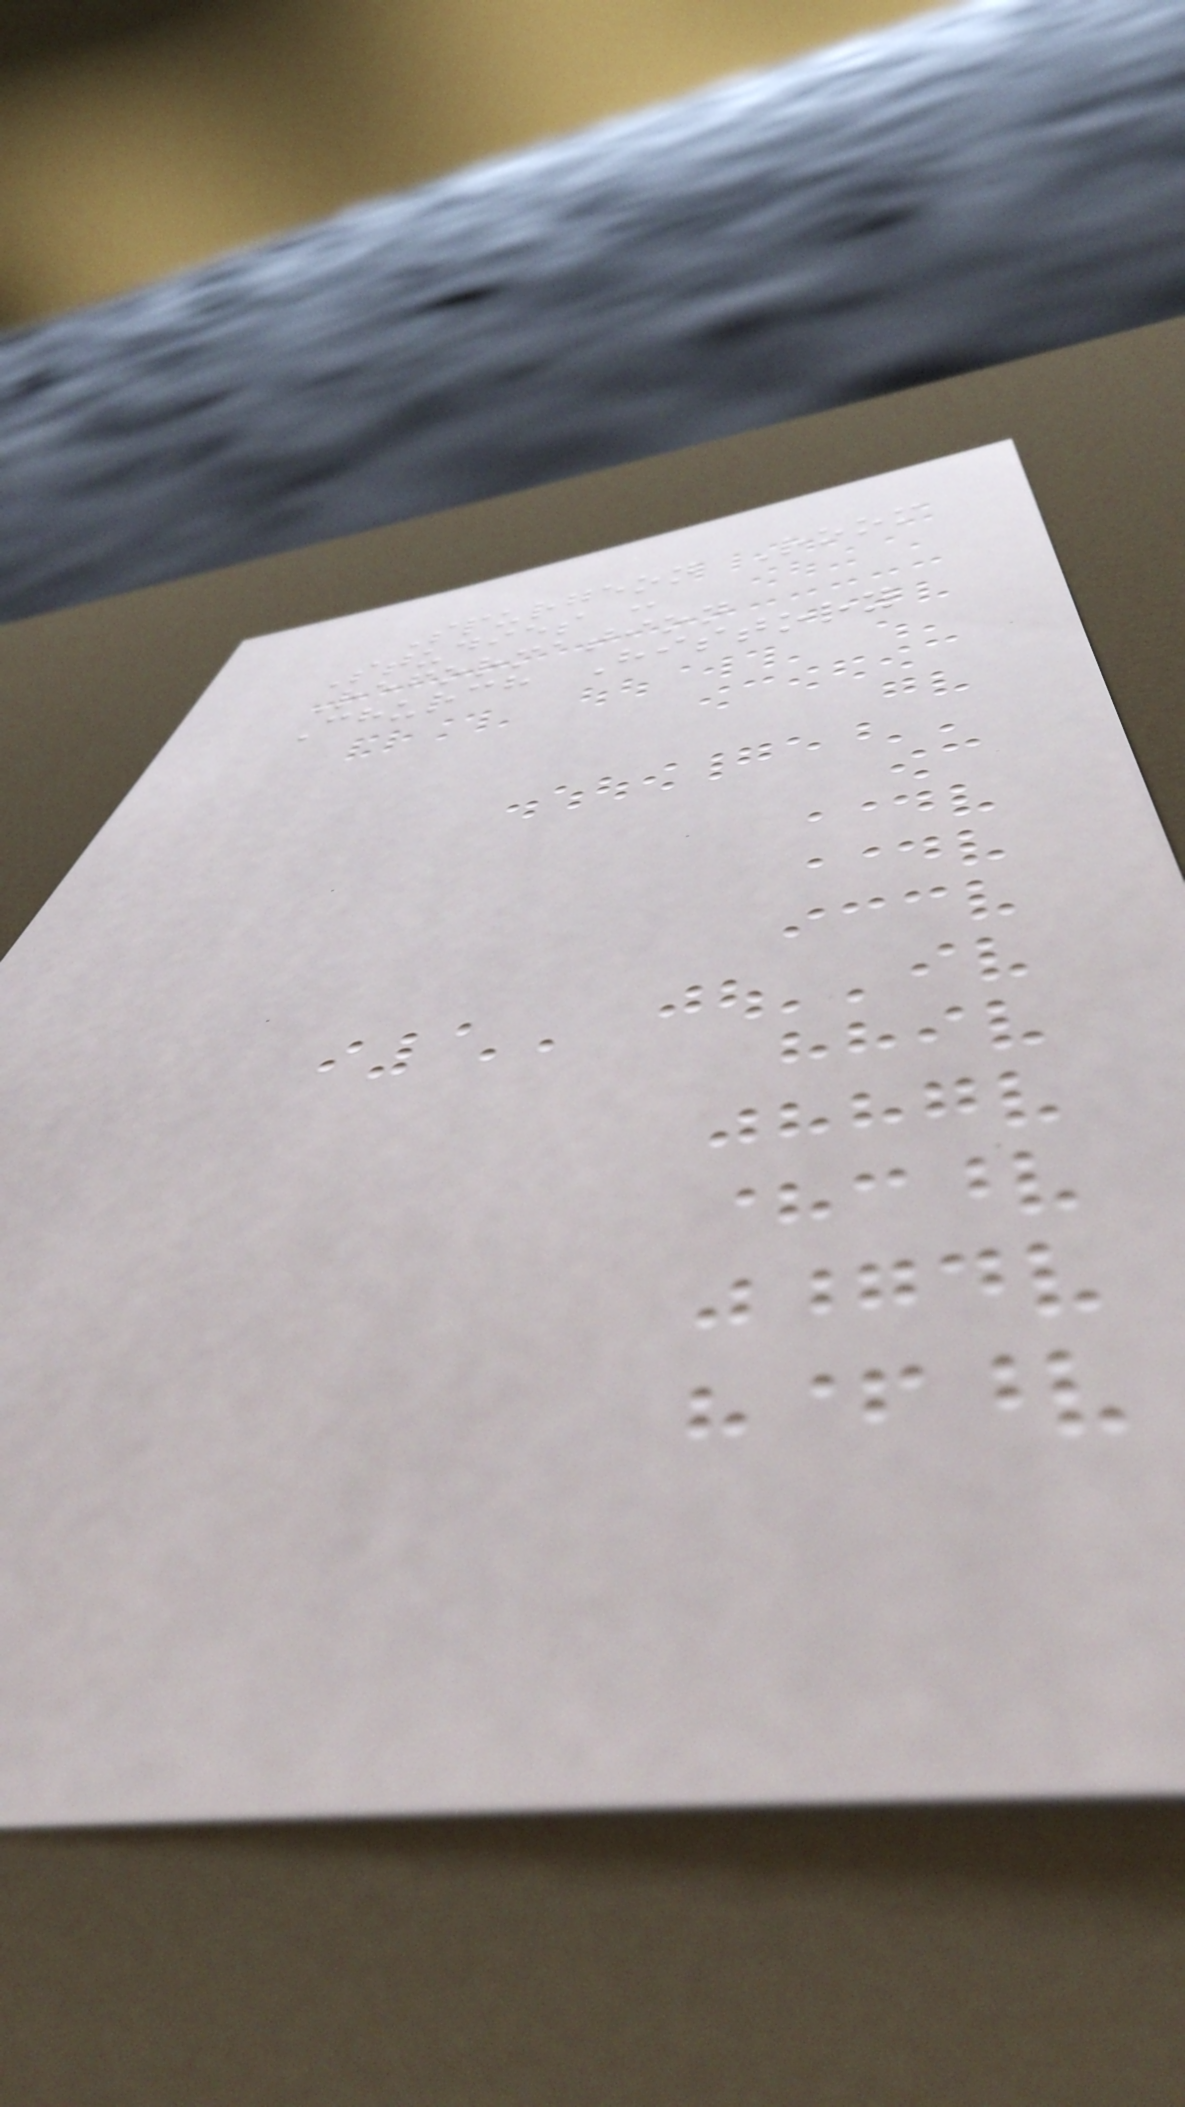Spurgeon Room
Studies :
Reformation
Church History
